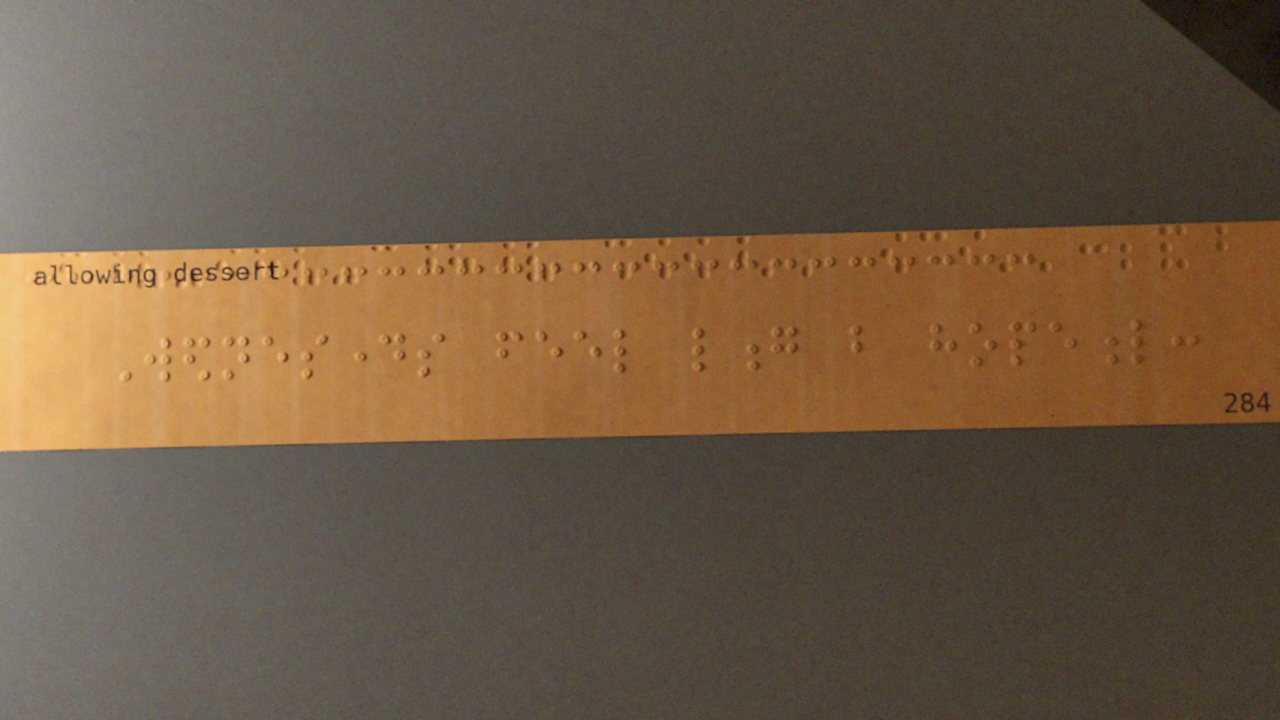Wednesdays feel long but hopeful:
